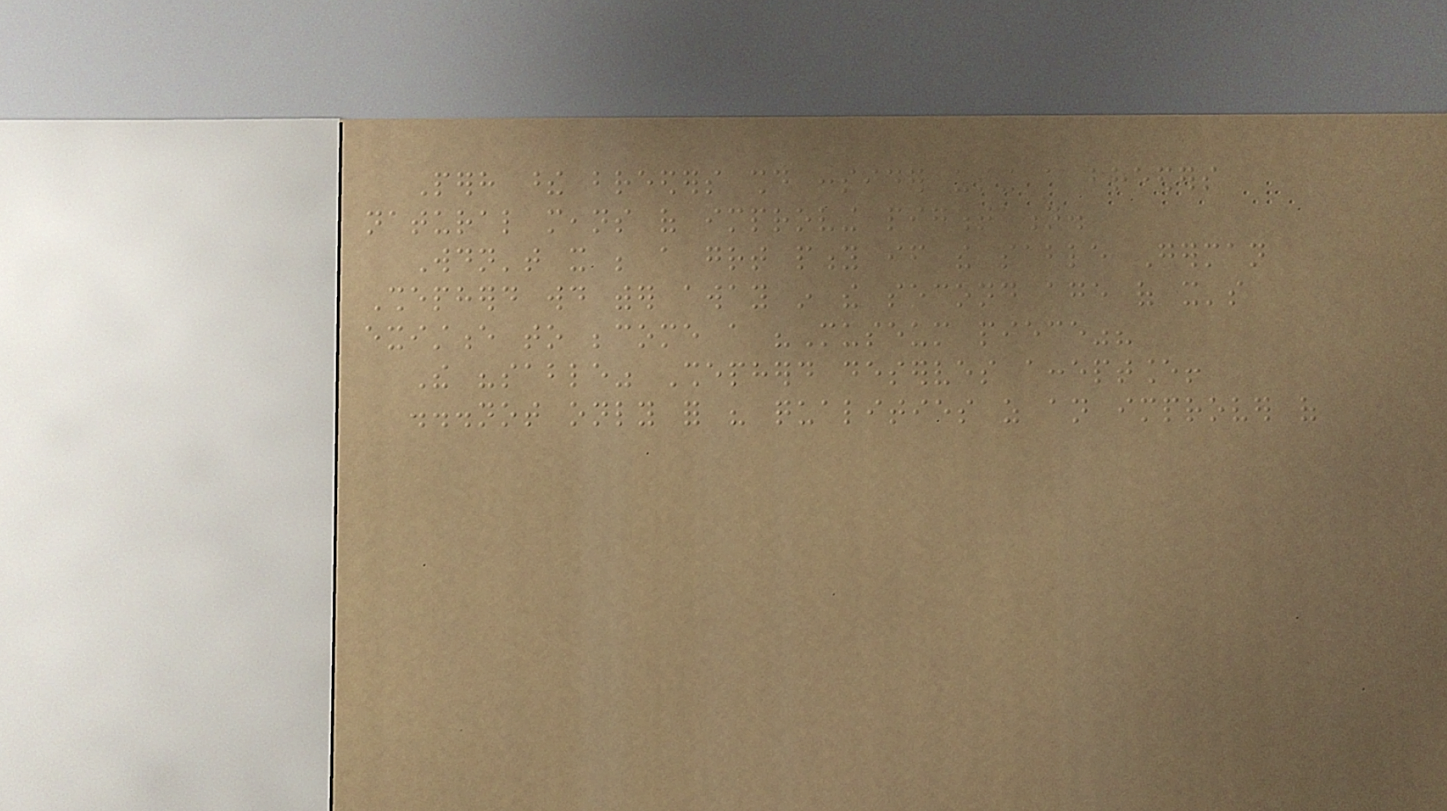Perhaps these breeders should consider using a breeders
natural means of improving pigmentation.
Wouldn't it be a great pity if the sable German
Shepherd would wither away in the second age of it's
existence to become a "Museum piece"?
The "sable" Shepherd deserves acceptance!
...not only for his qualities as an improver of
